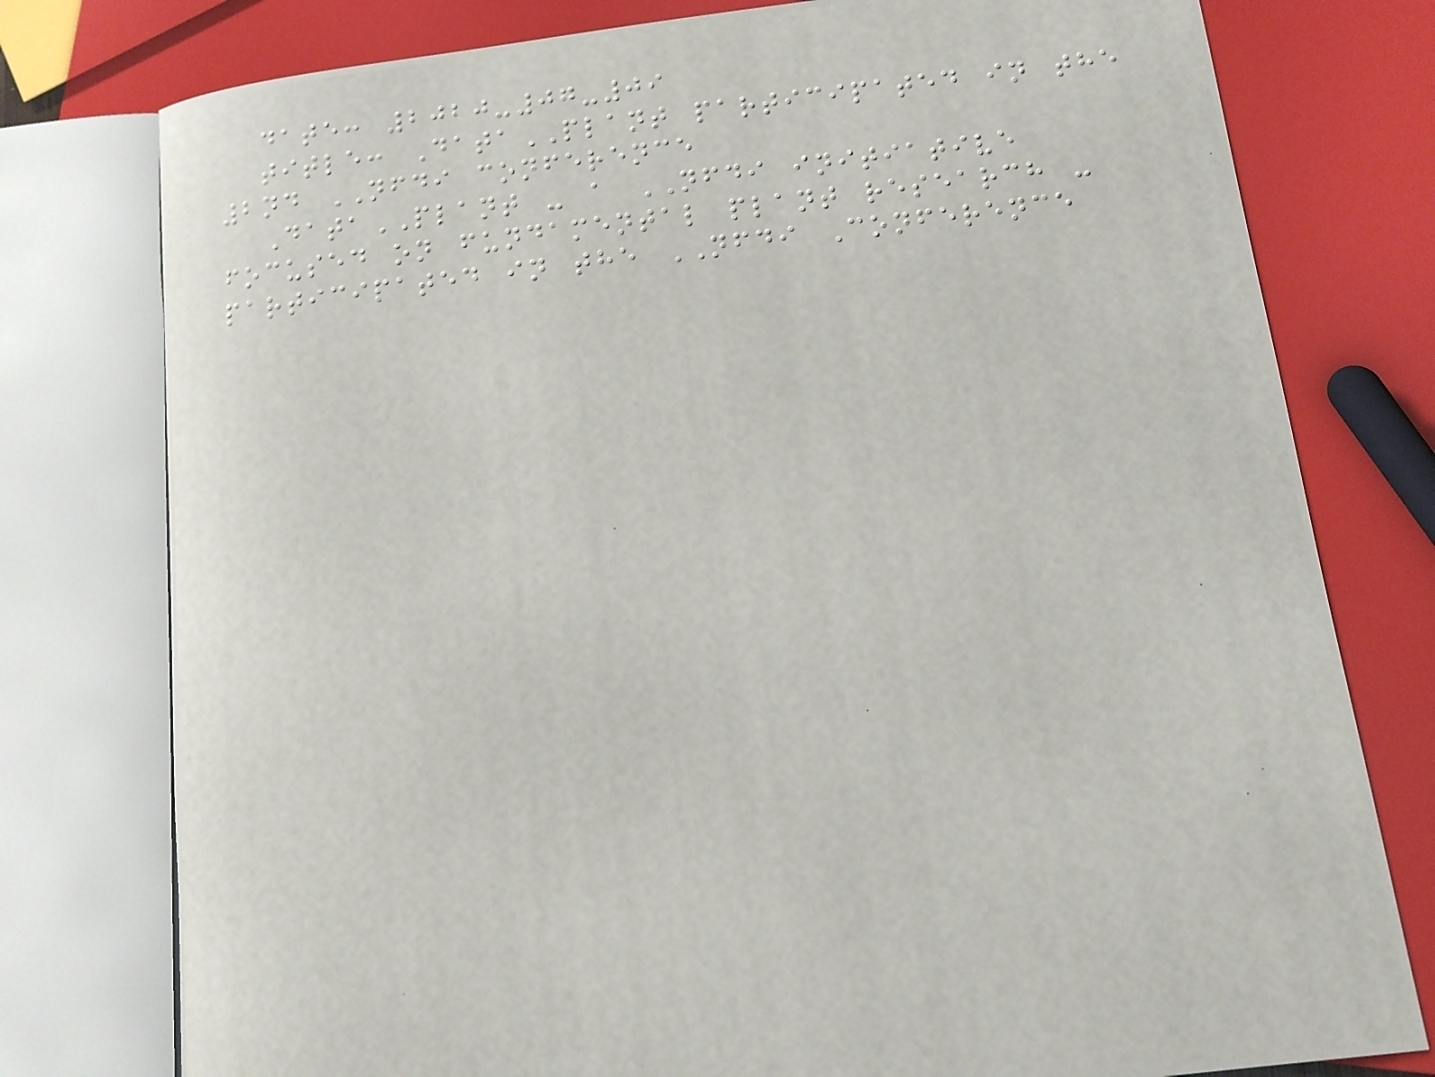date: 2020-07-09
title: DataPLANT participated in the
2nd NFDI conference
DataPLANT - a NFDI initiative
focused on fundamental plant research -
participated in the NFDI Conference
